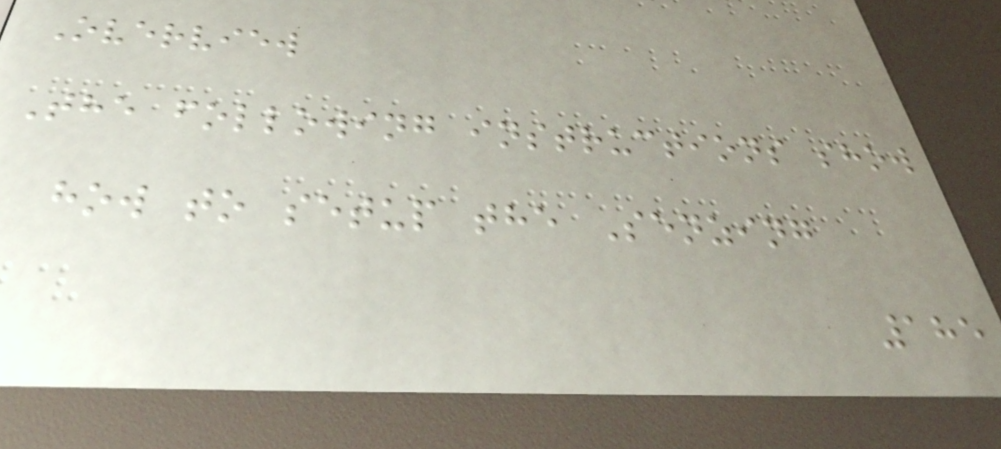Overview
The following instructions show
how to setup the Senzing
185
